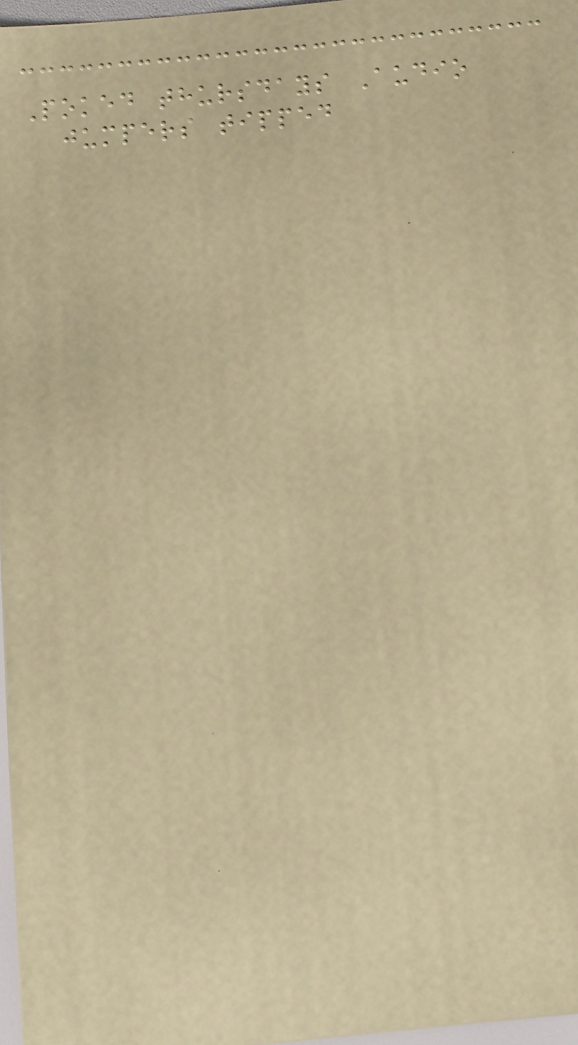Poked thursdays Audio
jumpers tipped
